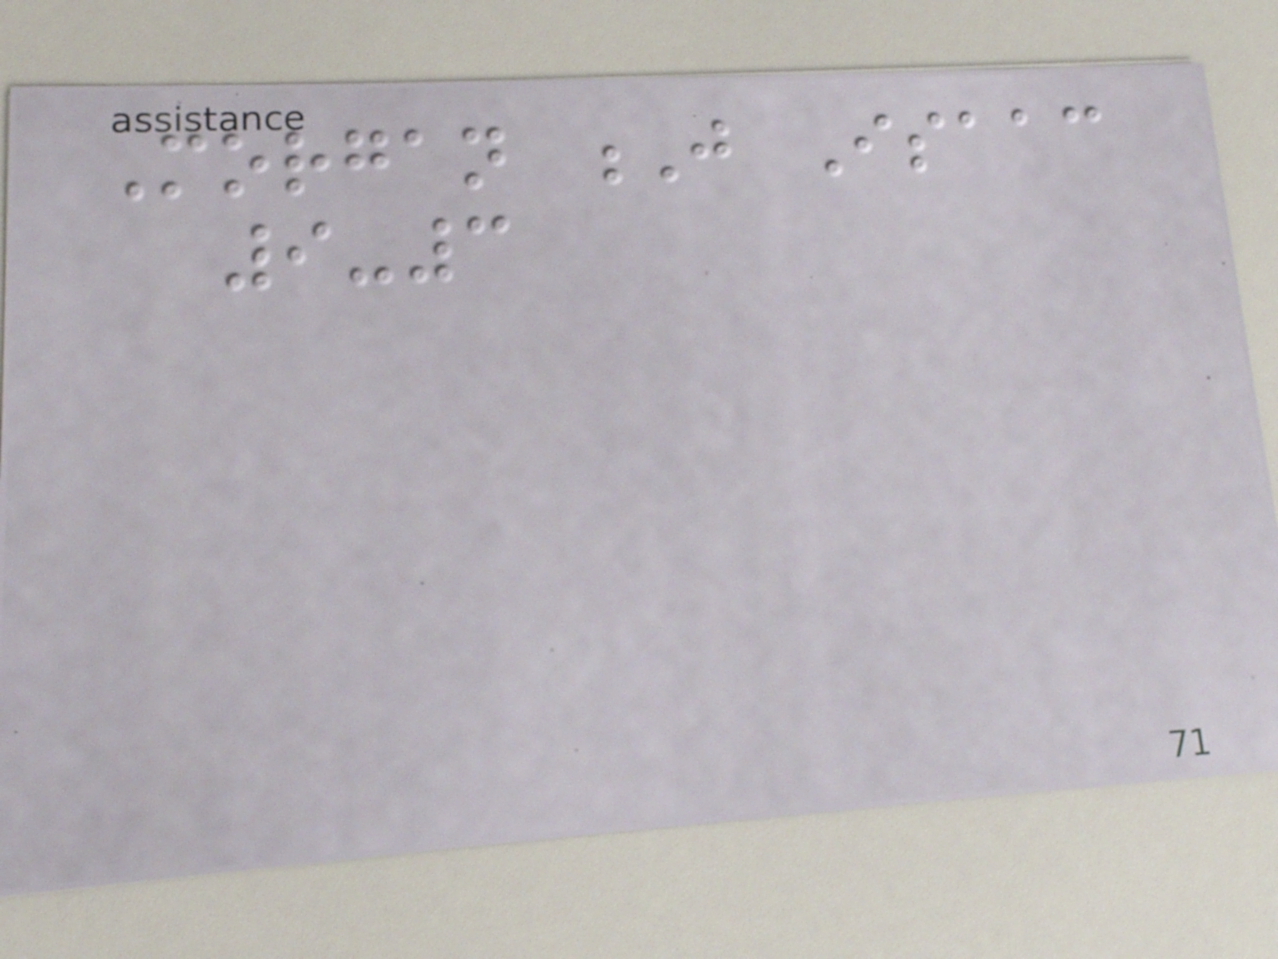Morgan J Isaac
9-3
